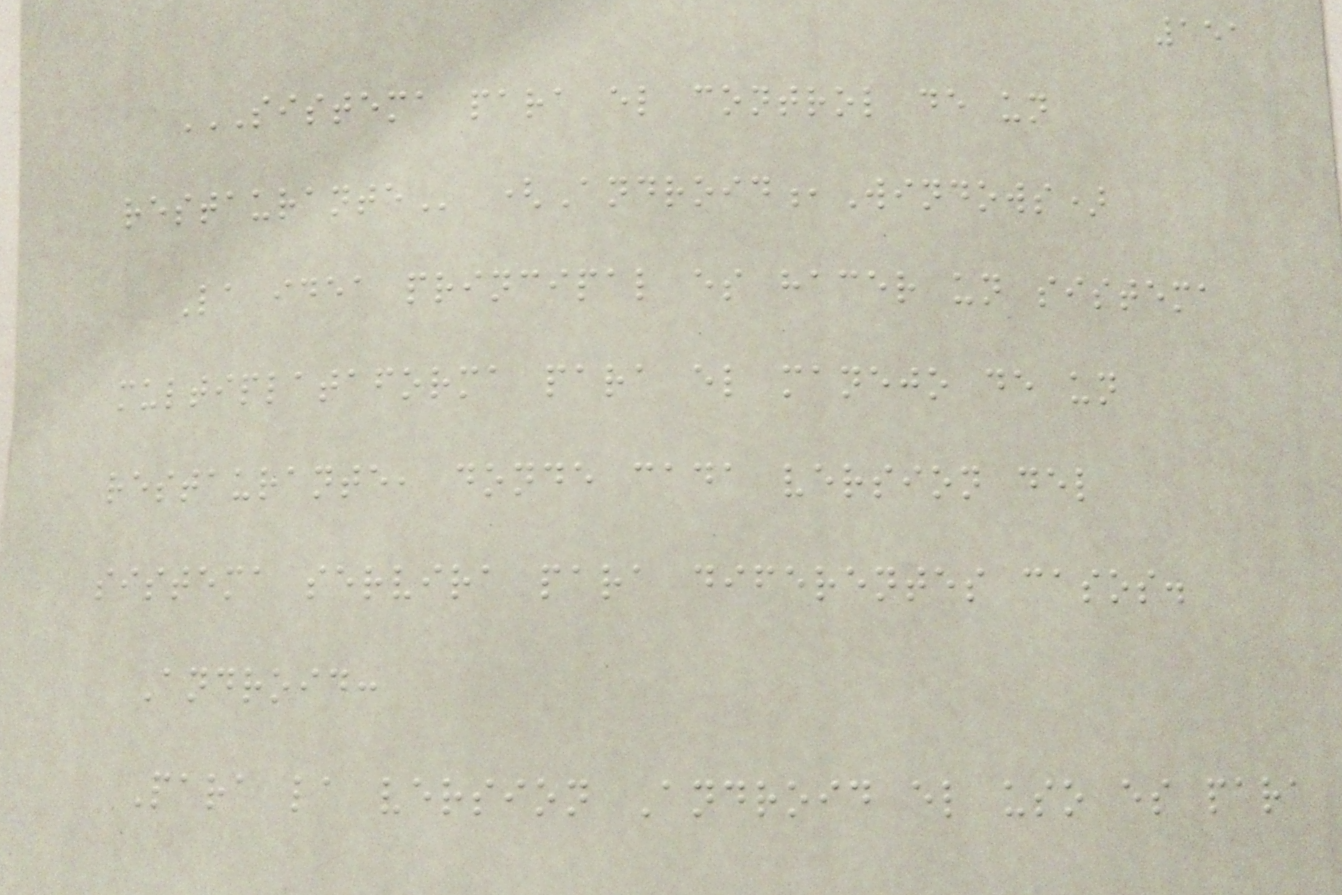151
SISTEMA PARA EL CONTROL DE UN
RESTAURANTE (Android,Windows)
La idea principal es hacer un sistema
multiplataforma para el manejo de un
restaurante, donde cada version del
sistema servira para diferentes casos.
Android:
Para la version Android el uso es para
